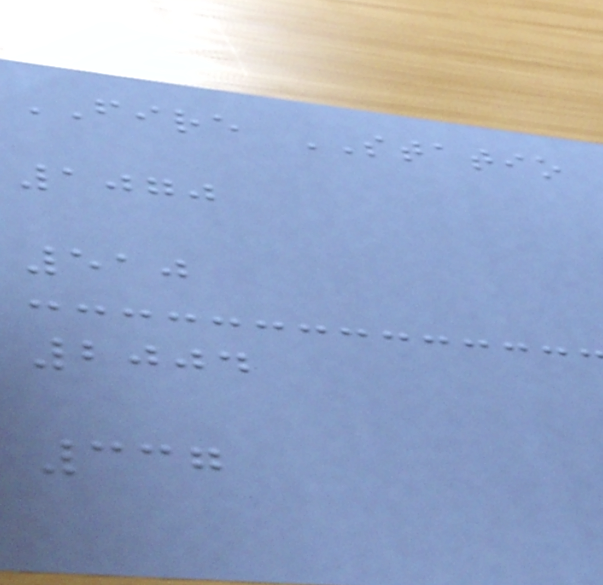FIRE STATIO
1070
510
2004
337
